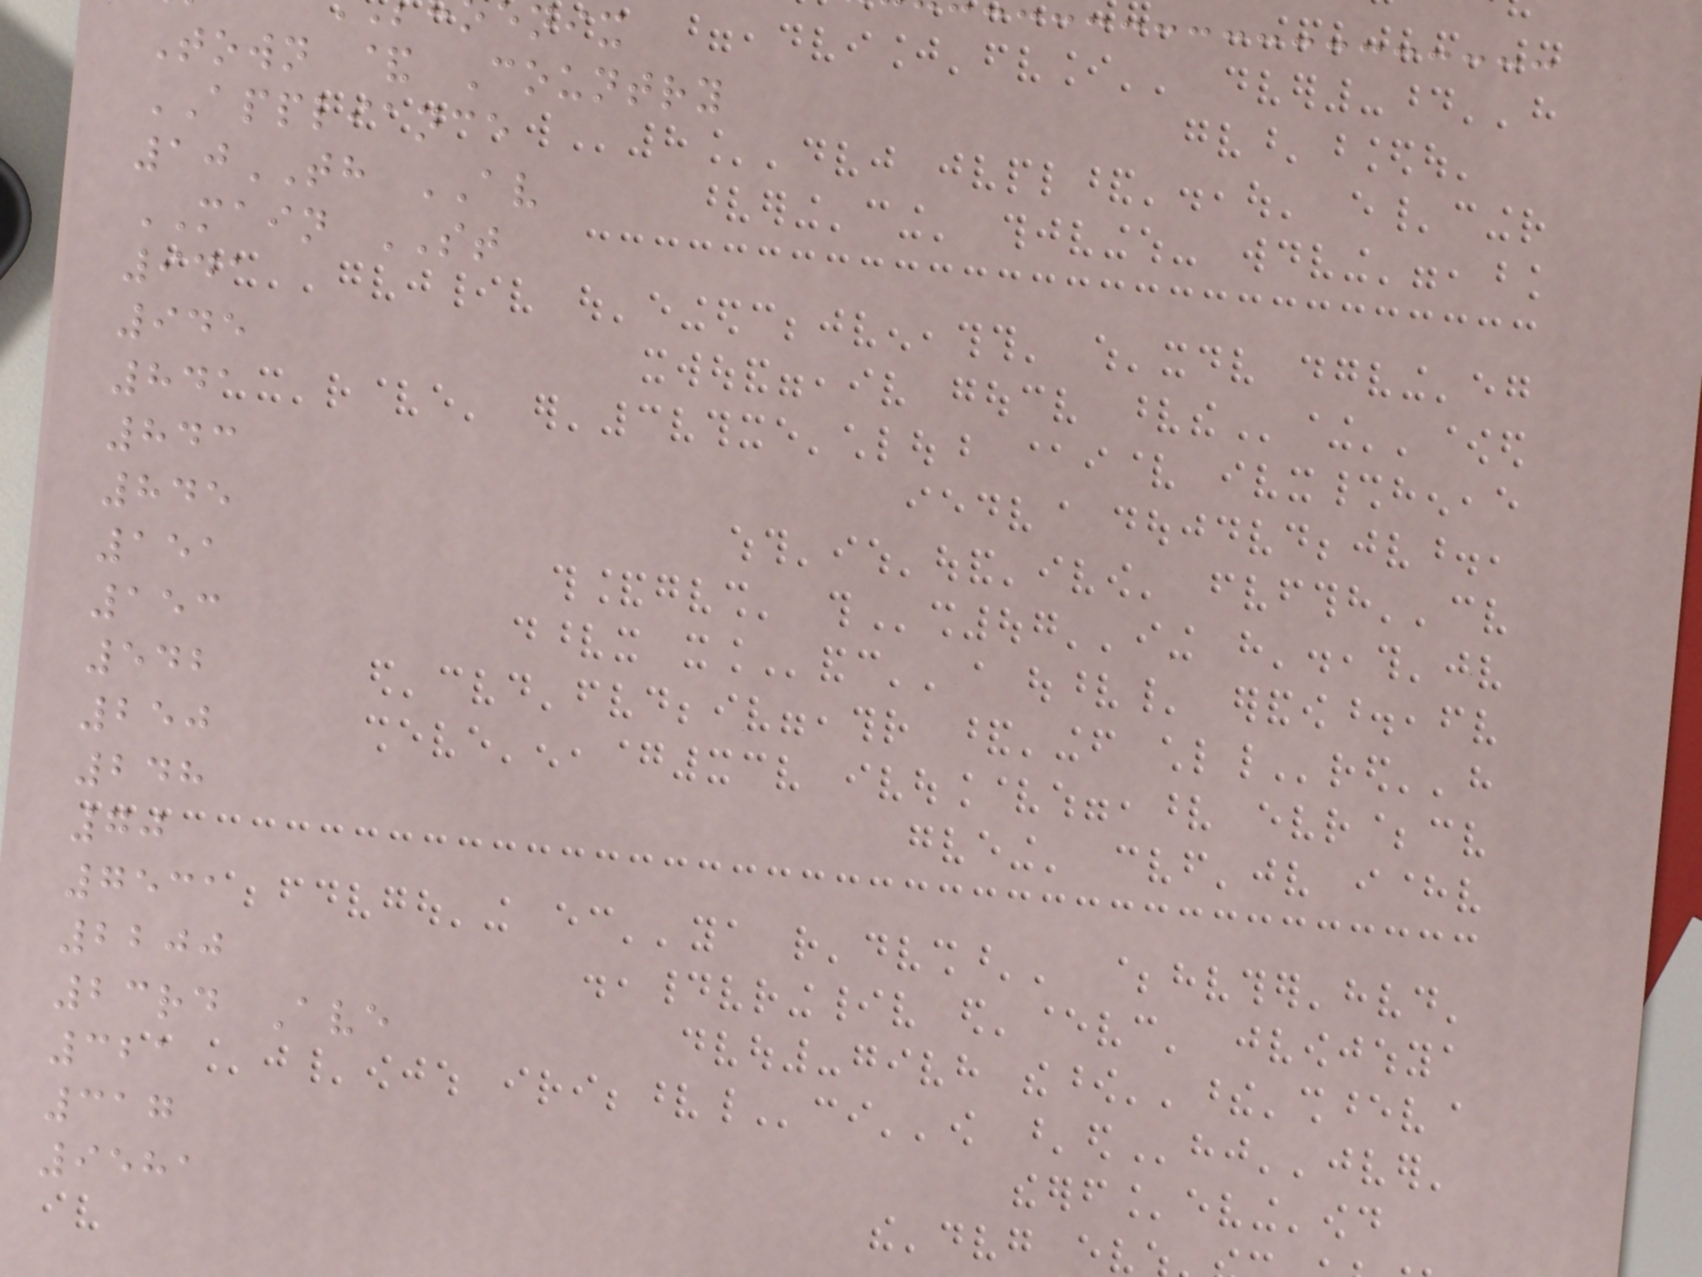Town & Country
APPLIANCE
10TH AV
MAIN ST
941
945
841
843
845
151
153
542
250
248
70
7531
2200
23rd Ave
321
317
9581
